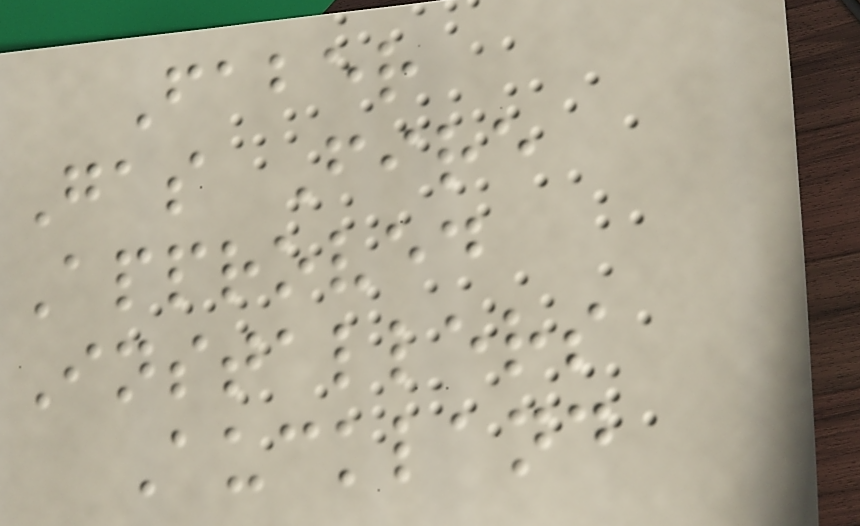Faber
Gas Fire
Approved
Installers
Auckland
